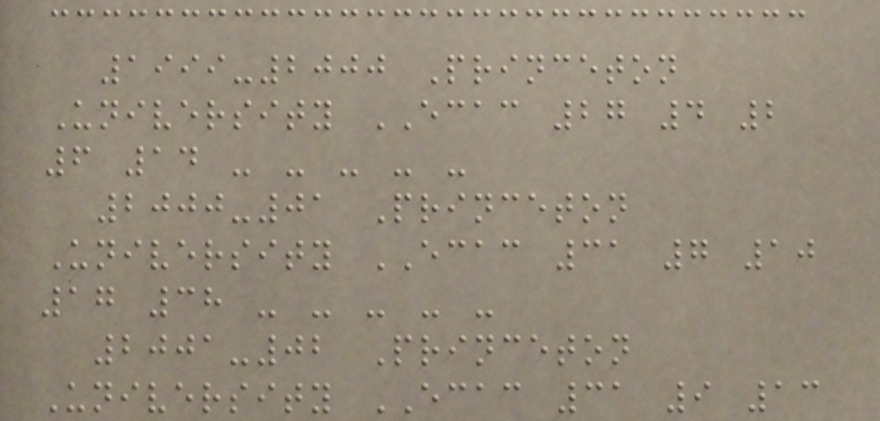1999-2000 Princeton
University ECAC 27 4 2
6 14 - - - - -
2000-01 Princeton
University ECAC 31 7 10
17 38 - - - - -
2001-02 Princeton
University ECAC 31 9 13
